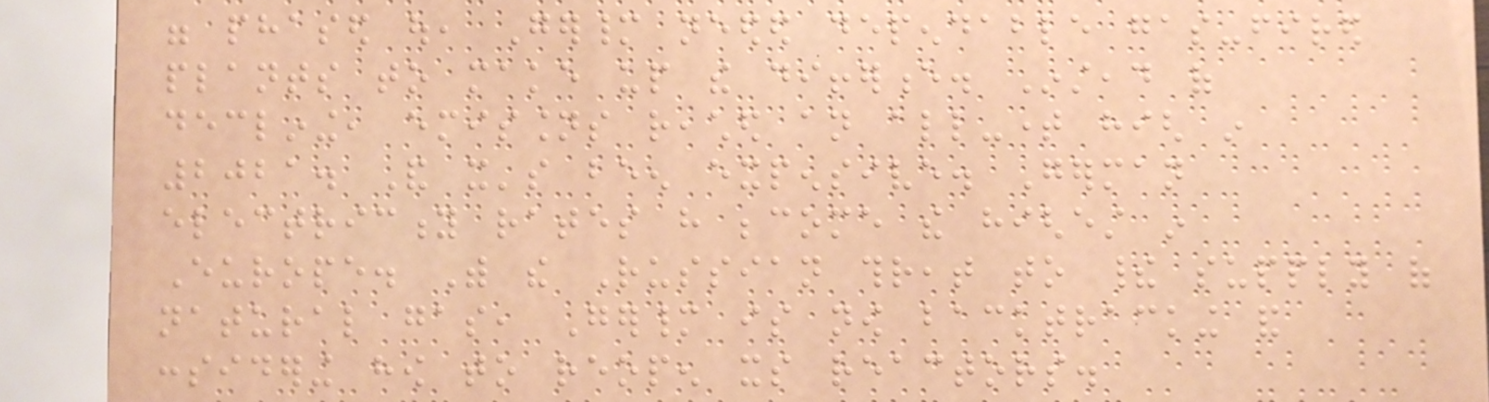were phased out, Germany needed dependable gas-fired
plants to make up the difference. Instead of
declining, emissions reached an all-time high in
2021. And it's been expensive. German
electricity rates have become the highest in
Europe. With the Russian threat to their supply of
natural gas, Germany is now backtracking and
considering how to reopen its reactors.
